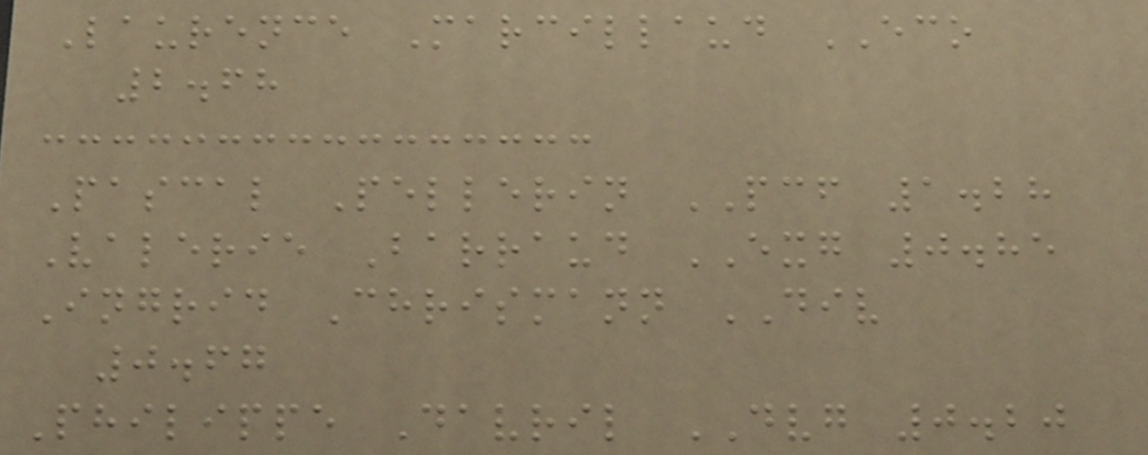Laurence Marcillaud ECO
2.68
Pascal Pellerin PCF 1.28
Valerie Barraud EXG 0.85
Ingrid Chrismann DIV
0.67
Philippe Davril DVG 0.20
